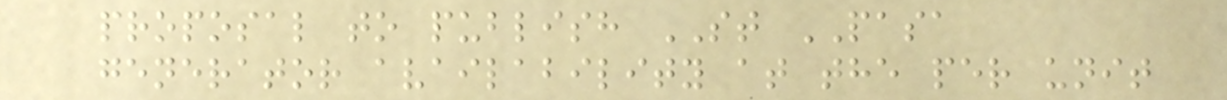proposal to publish ST PASA
generator availability at the per unit
